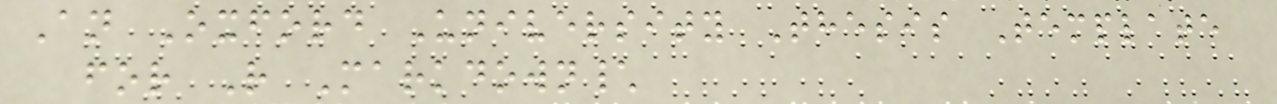An Oxford University Thesis Template
for R Markdown\
